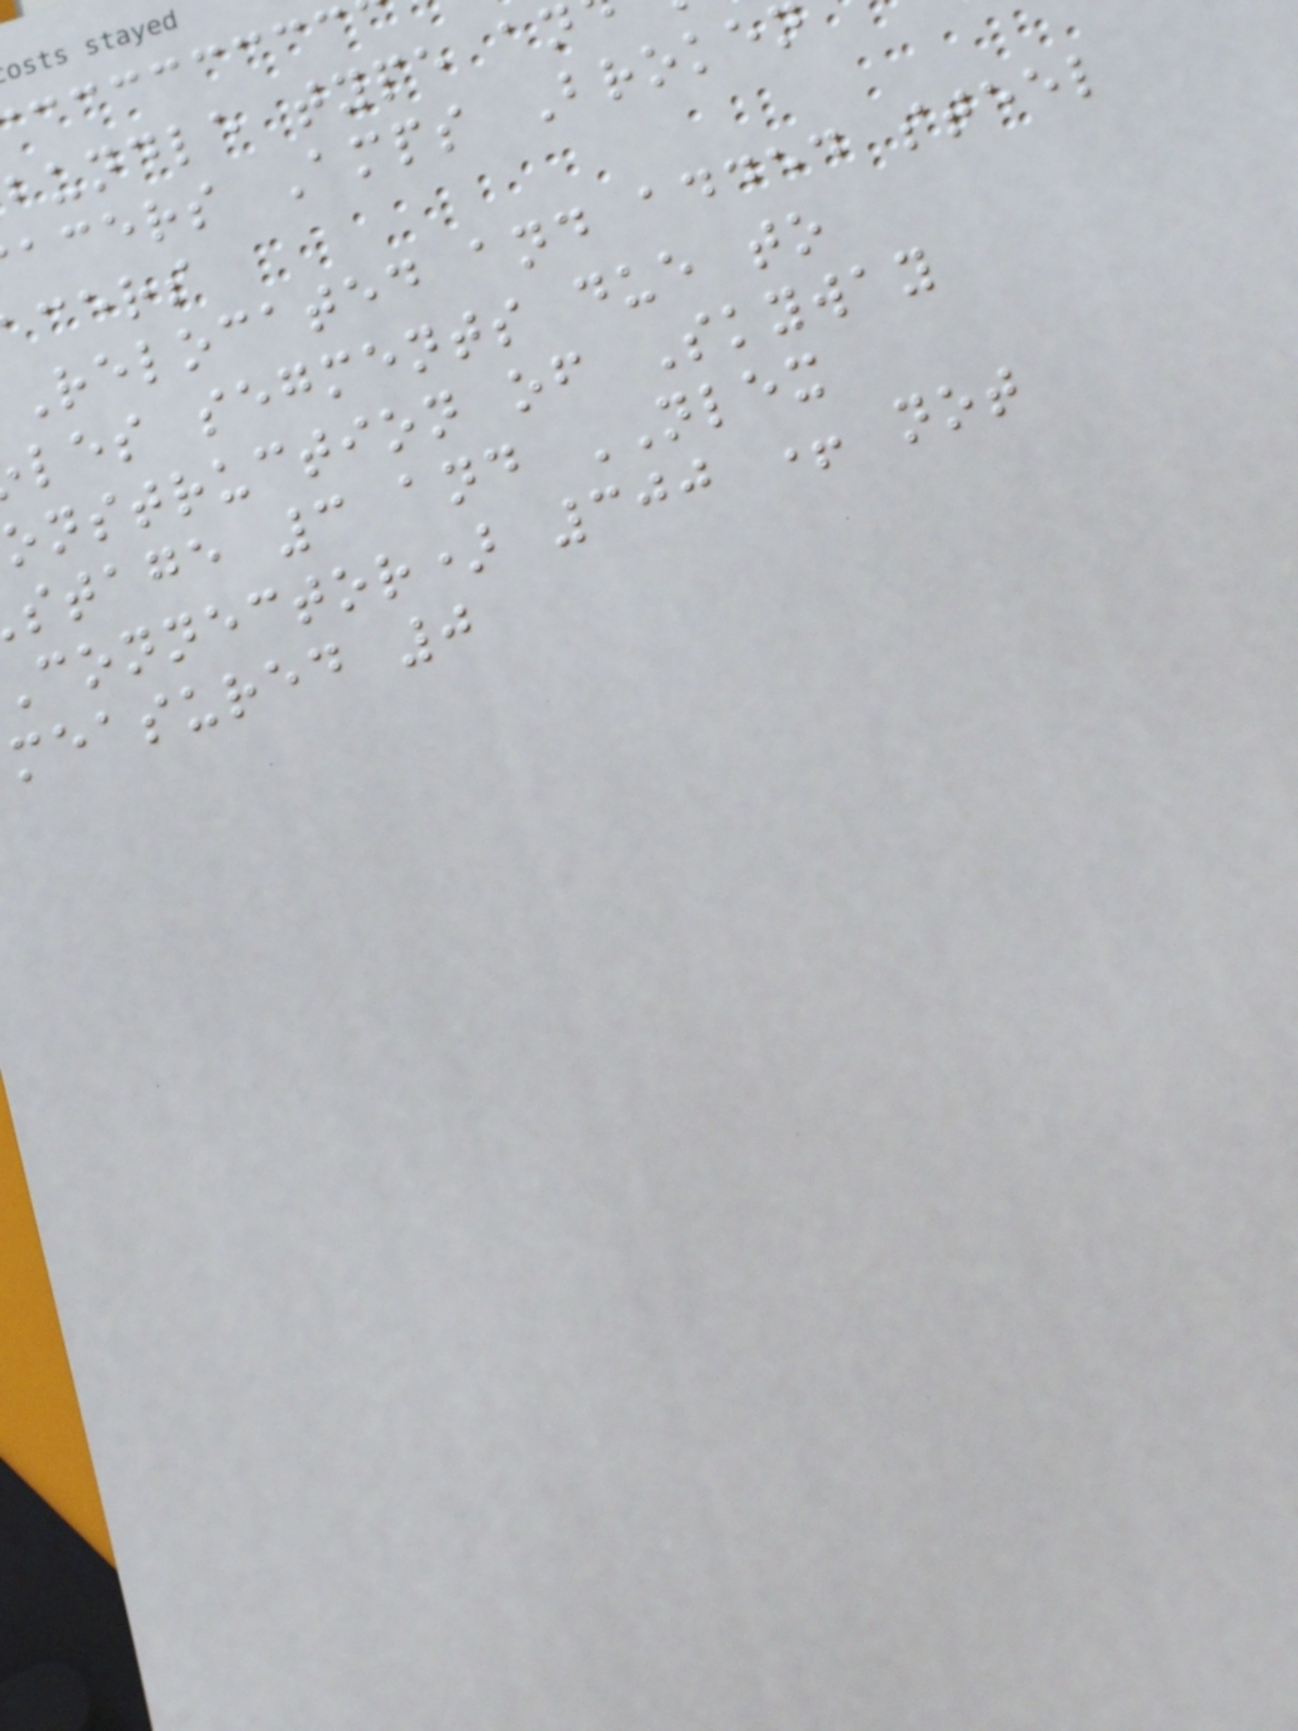bundle type an
acers Amps Broken
cers
Relocated and added steel
les segments due to
onstruction of Skyway
stage 3 and NLEX
connector) 300 + not
measured 0
